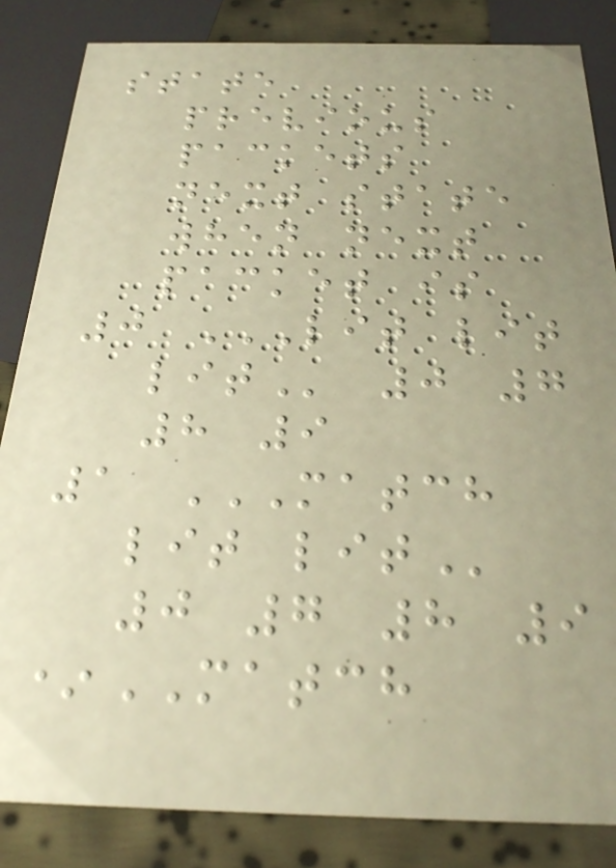state
previous
packets
next state
when next
packet is
0 LIT LIT
LIT 0 7
8 9
1 MATCH
LIT LIT
0 7 8 9
*MATCH
